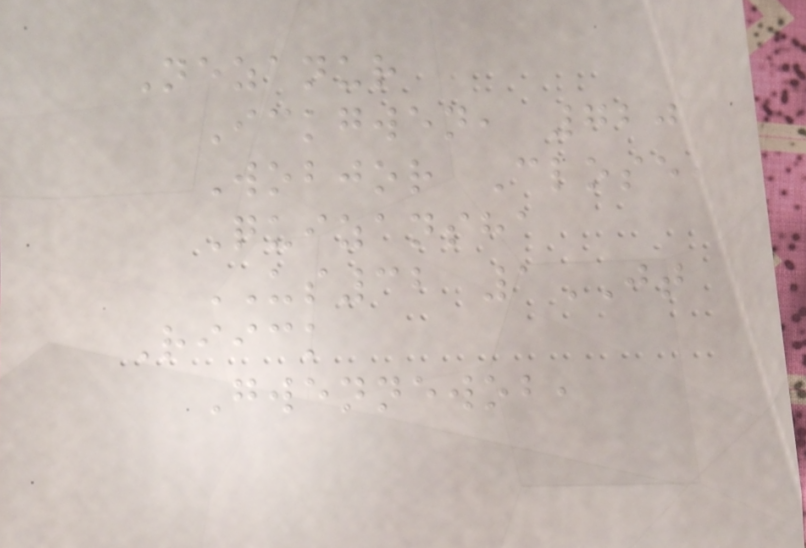Nezanur
Ickgwen, 720
Wobjor Close,
Quizansha
US32 1JT
Riick
Gwennewob,
